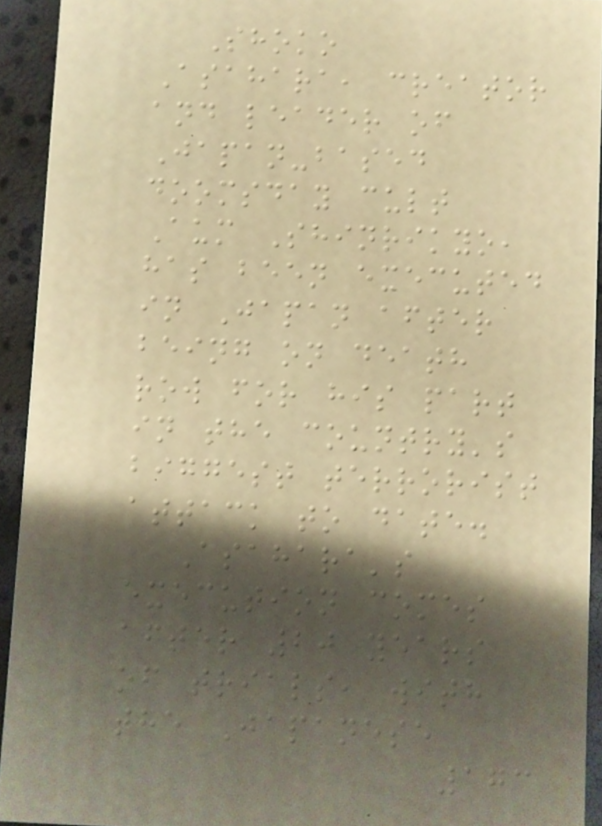Shoko
Asahara, creator
and leader of
Japan-based
doomsday cult
Aum Shinrikyo,
has been executed
in Japan after
being on death
row for his part
in the country's
biggest terrorist
attack to date.
Asahara's
execution comes
after 20 years
of trials, with
the Japanese
173
